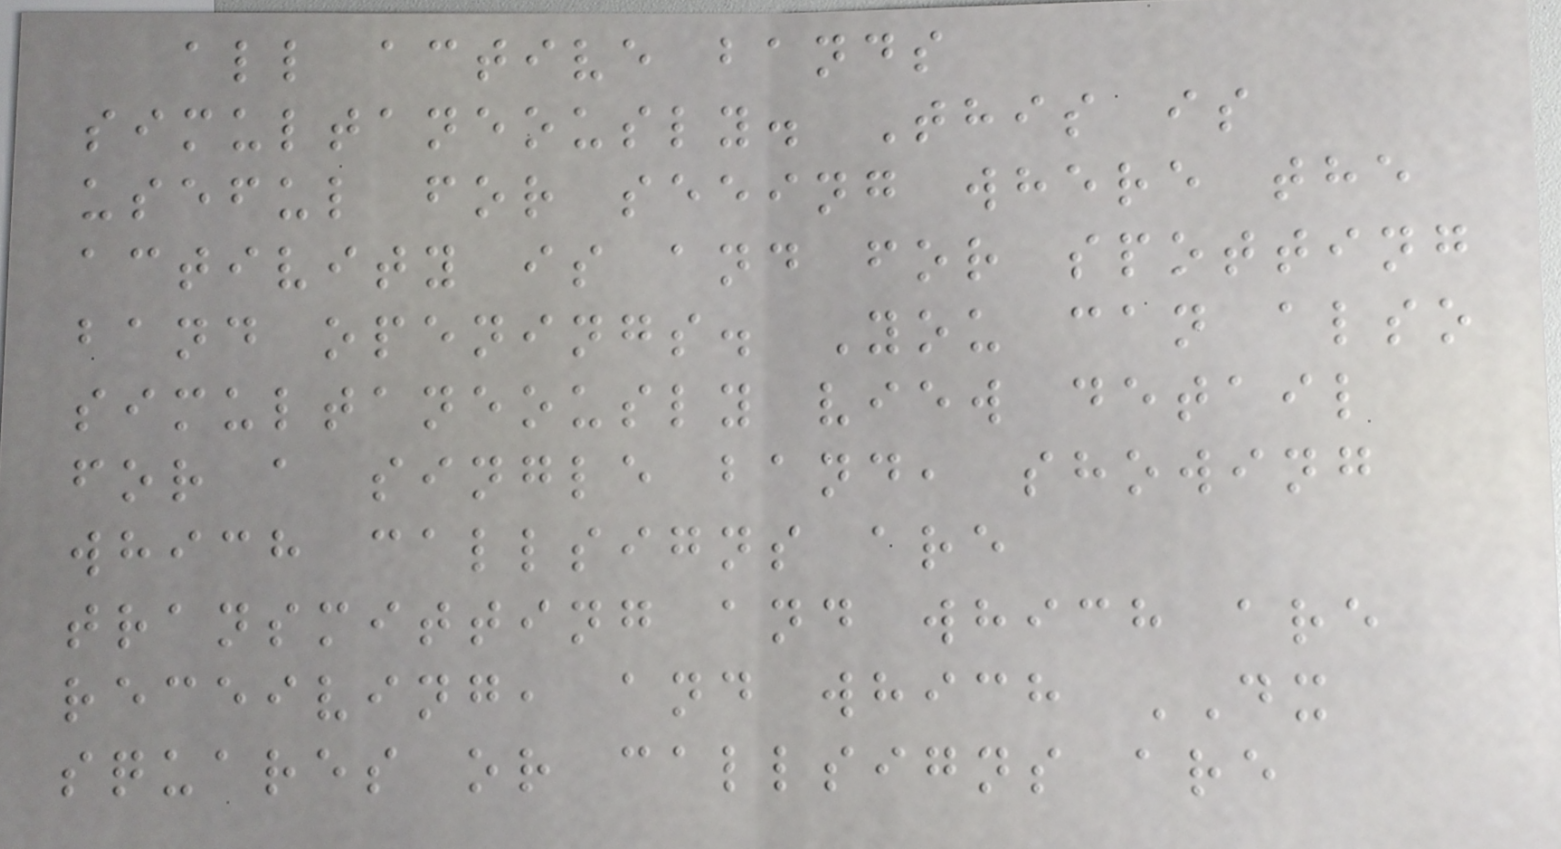all active bands
simultaneously. This is
useful for seeing where the
activity is and for spotting
band openings. You can also
simultaneously view detail
for a single band, showing
which callsigns are
transmitting and which are
receiving, and which DX
squares or callsigns are
